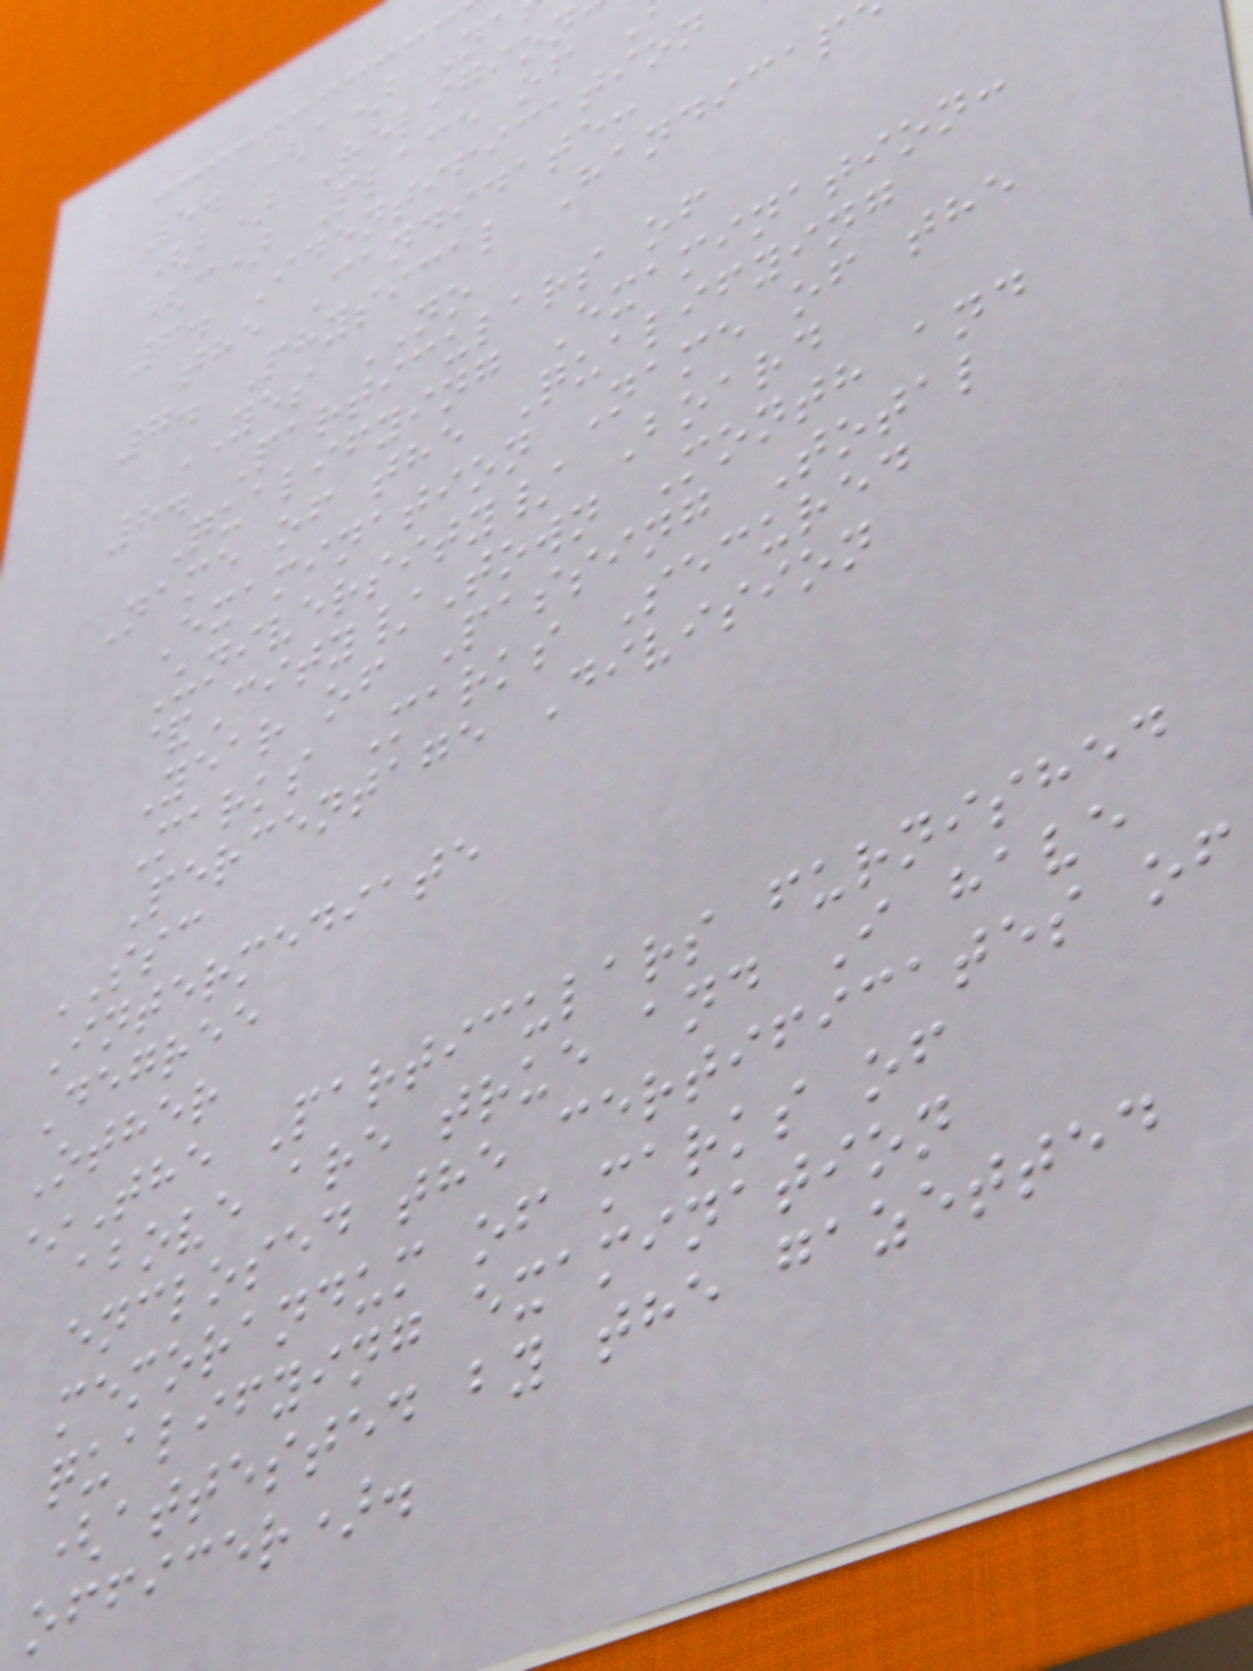5. (a) Na
(b) Religion
(c) Place of
6. Identification
the Candidate:
7. Physical Handicap
YES NO
8. Particulars of
Qualifying Examination:
Name of the Qualifying
Examination Name of the
University/ Board
&City/Town Month and
Year of Passing Total
Marks Marks Secured
Percentage Division
SSC
Intermediate
Degree
Other
*The Particulars furnished
above are true and I have
enclosed the certificates of
memorandum of marks of
qualifying examination
(attested by the gazetted
officer).
